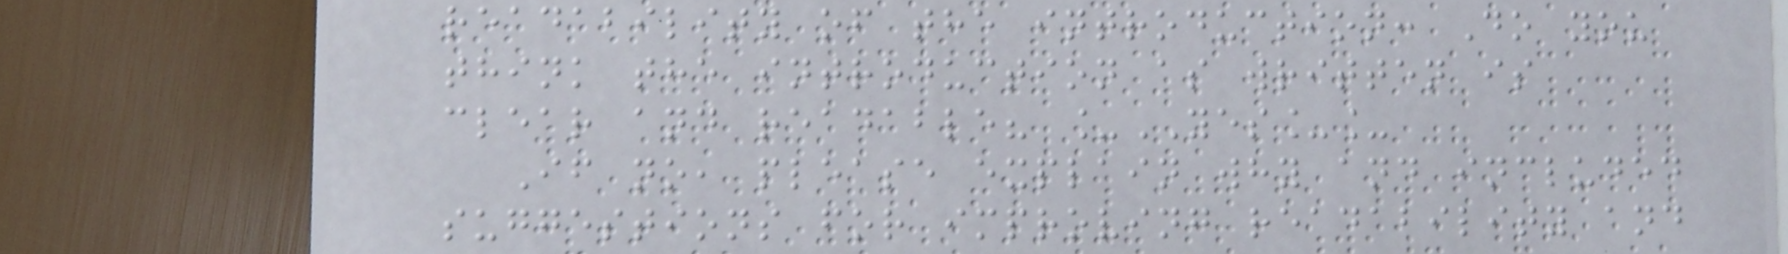readability of the introduction: Do you
think the introduction as written is
clear and readable? _YES__
If no, please explain why and included
suggestions for improving readability and
